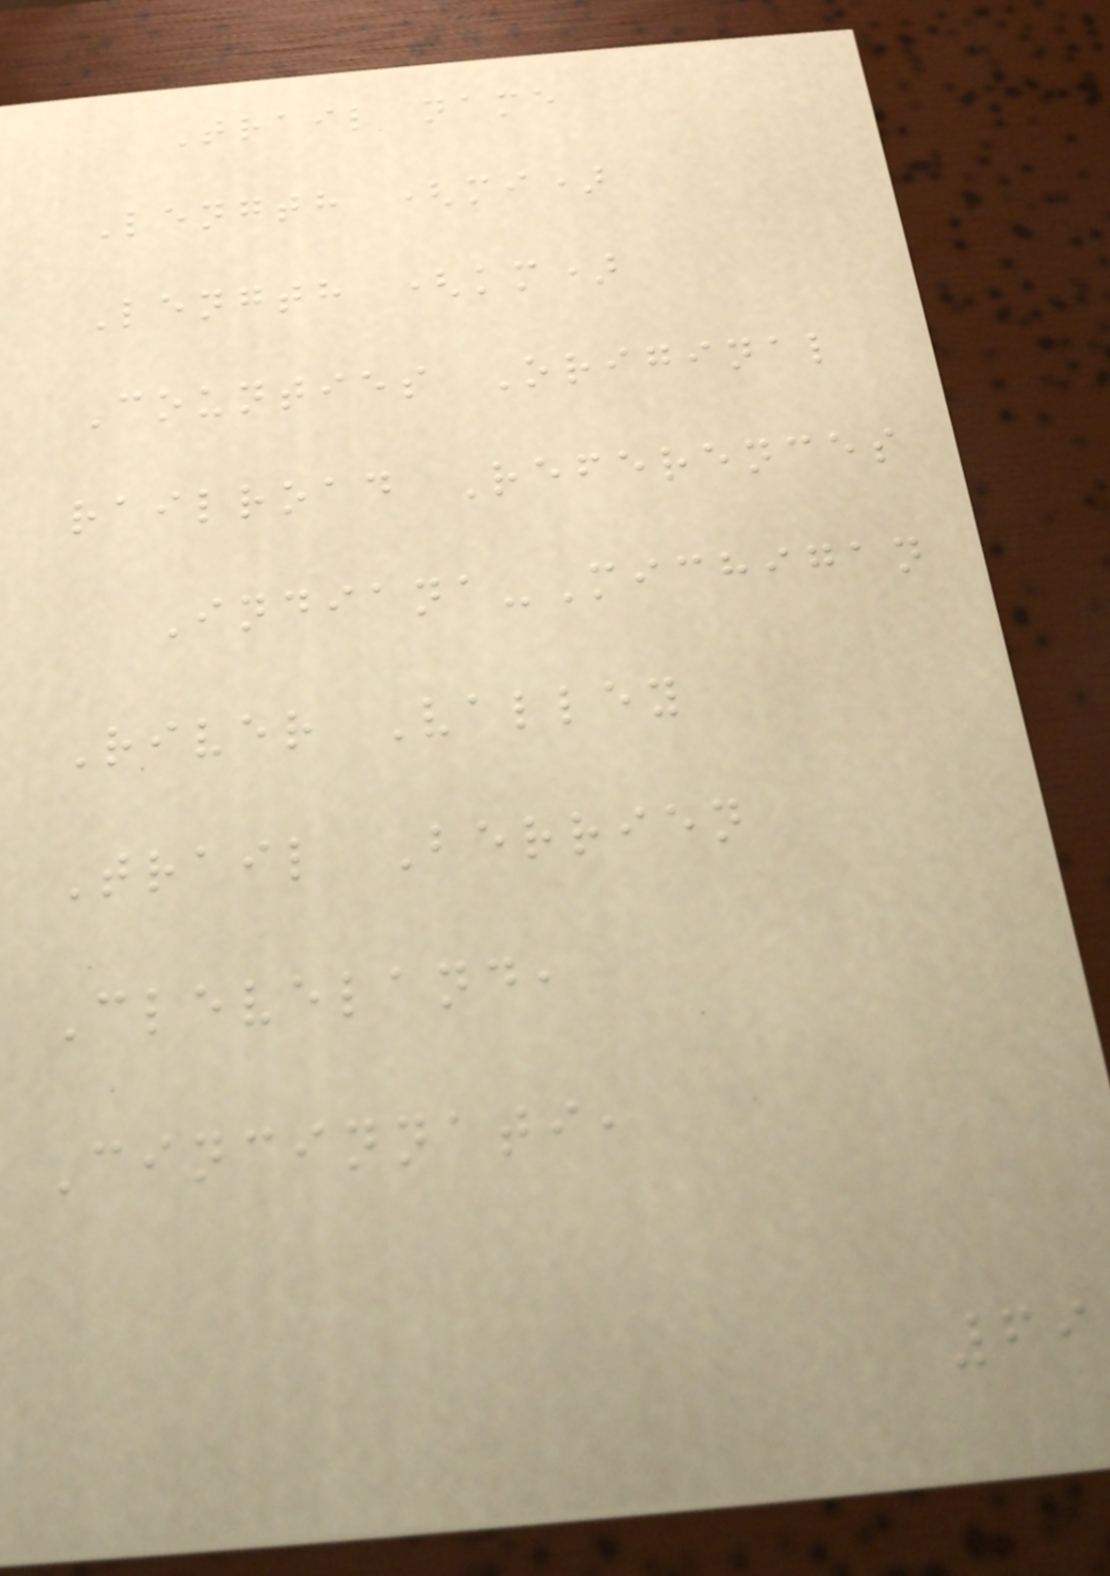Trail name
Length (mi)
Length (km)
Counties Original
railroad References
Indiana-Michigan
River Valley
Trail Berrien
Cleveland,
Cincinnati,
69
